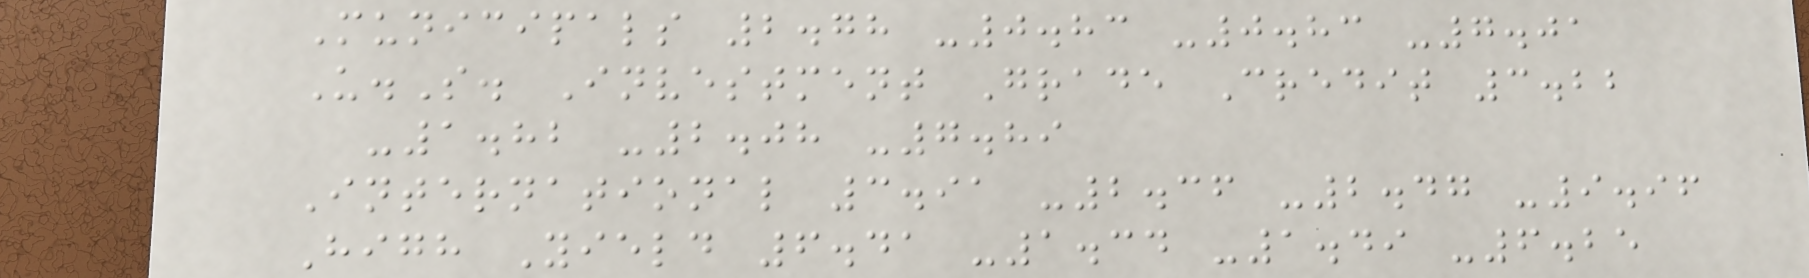Municipals 2.78 -0.83 -0.83 -7.01
U.S. Investment Grade Credit 3.22
-1.82 -2.08 -7.89
International 3.91 -2.36 -2.47 -9.96
High Yield 6.41 -1.34 -1.49 -6.25
